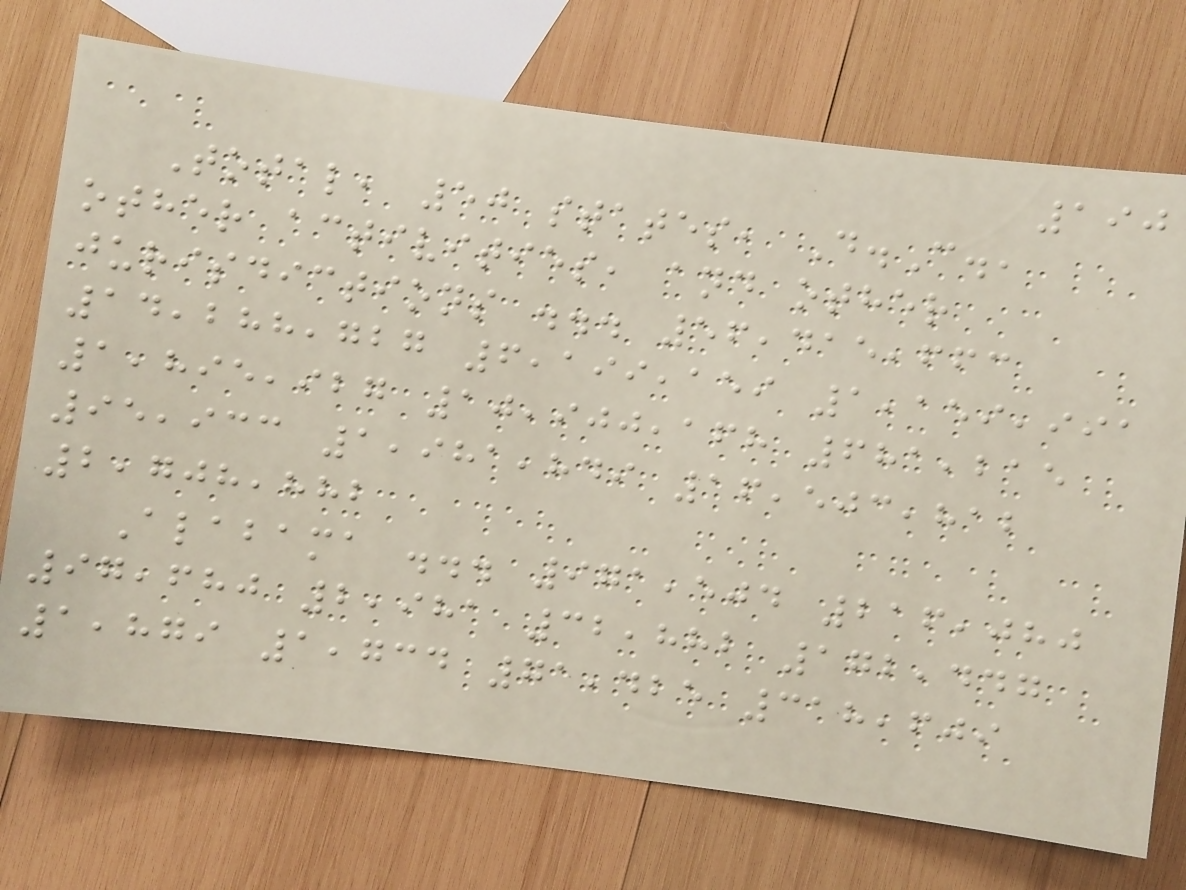190
Total, 50 states, D.C.,
other activities, and other
jurisdictions ... 56,415,663
14,288,727 6,199,159 1,159,991
1,895,927 10,900,168 681,215
95,933 1,981,849 16,503,812
2,708,882
Alabama ... 971,504 216,080
97,680 2,981 32,882 172,447
1,879 1,734 71,425 318,609
